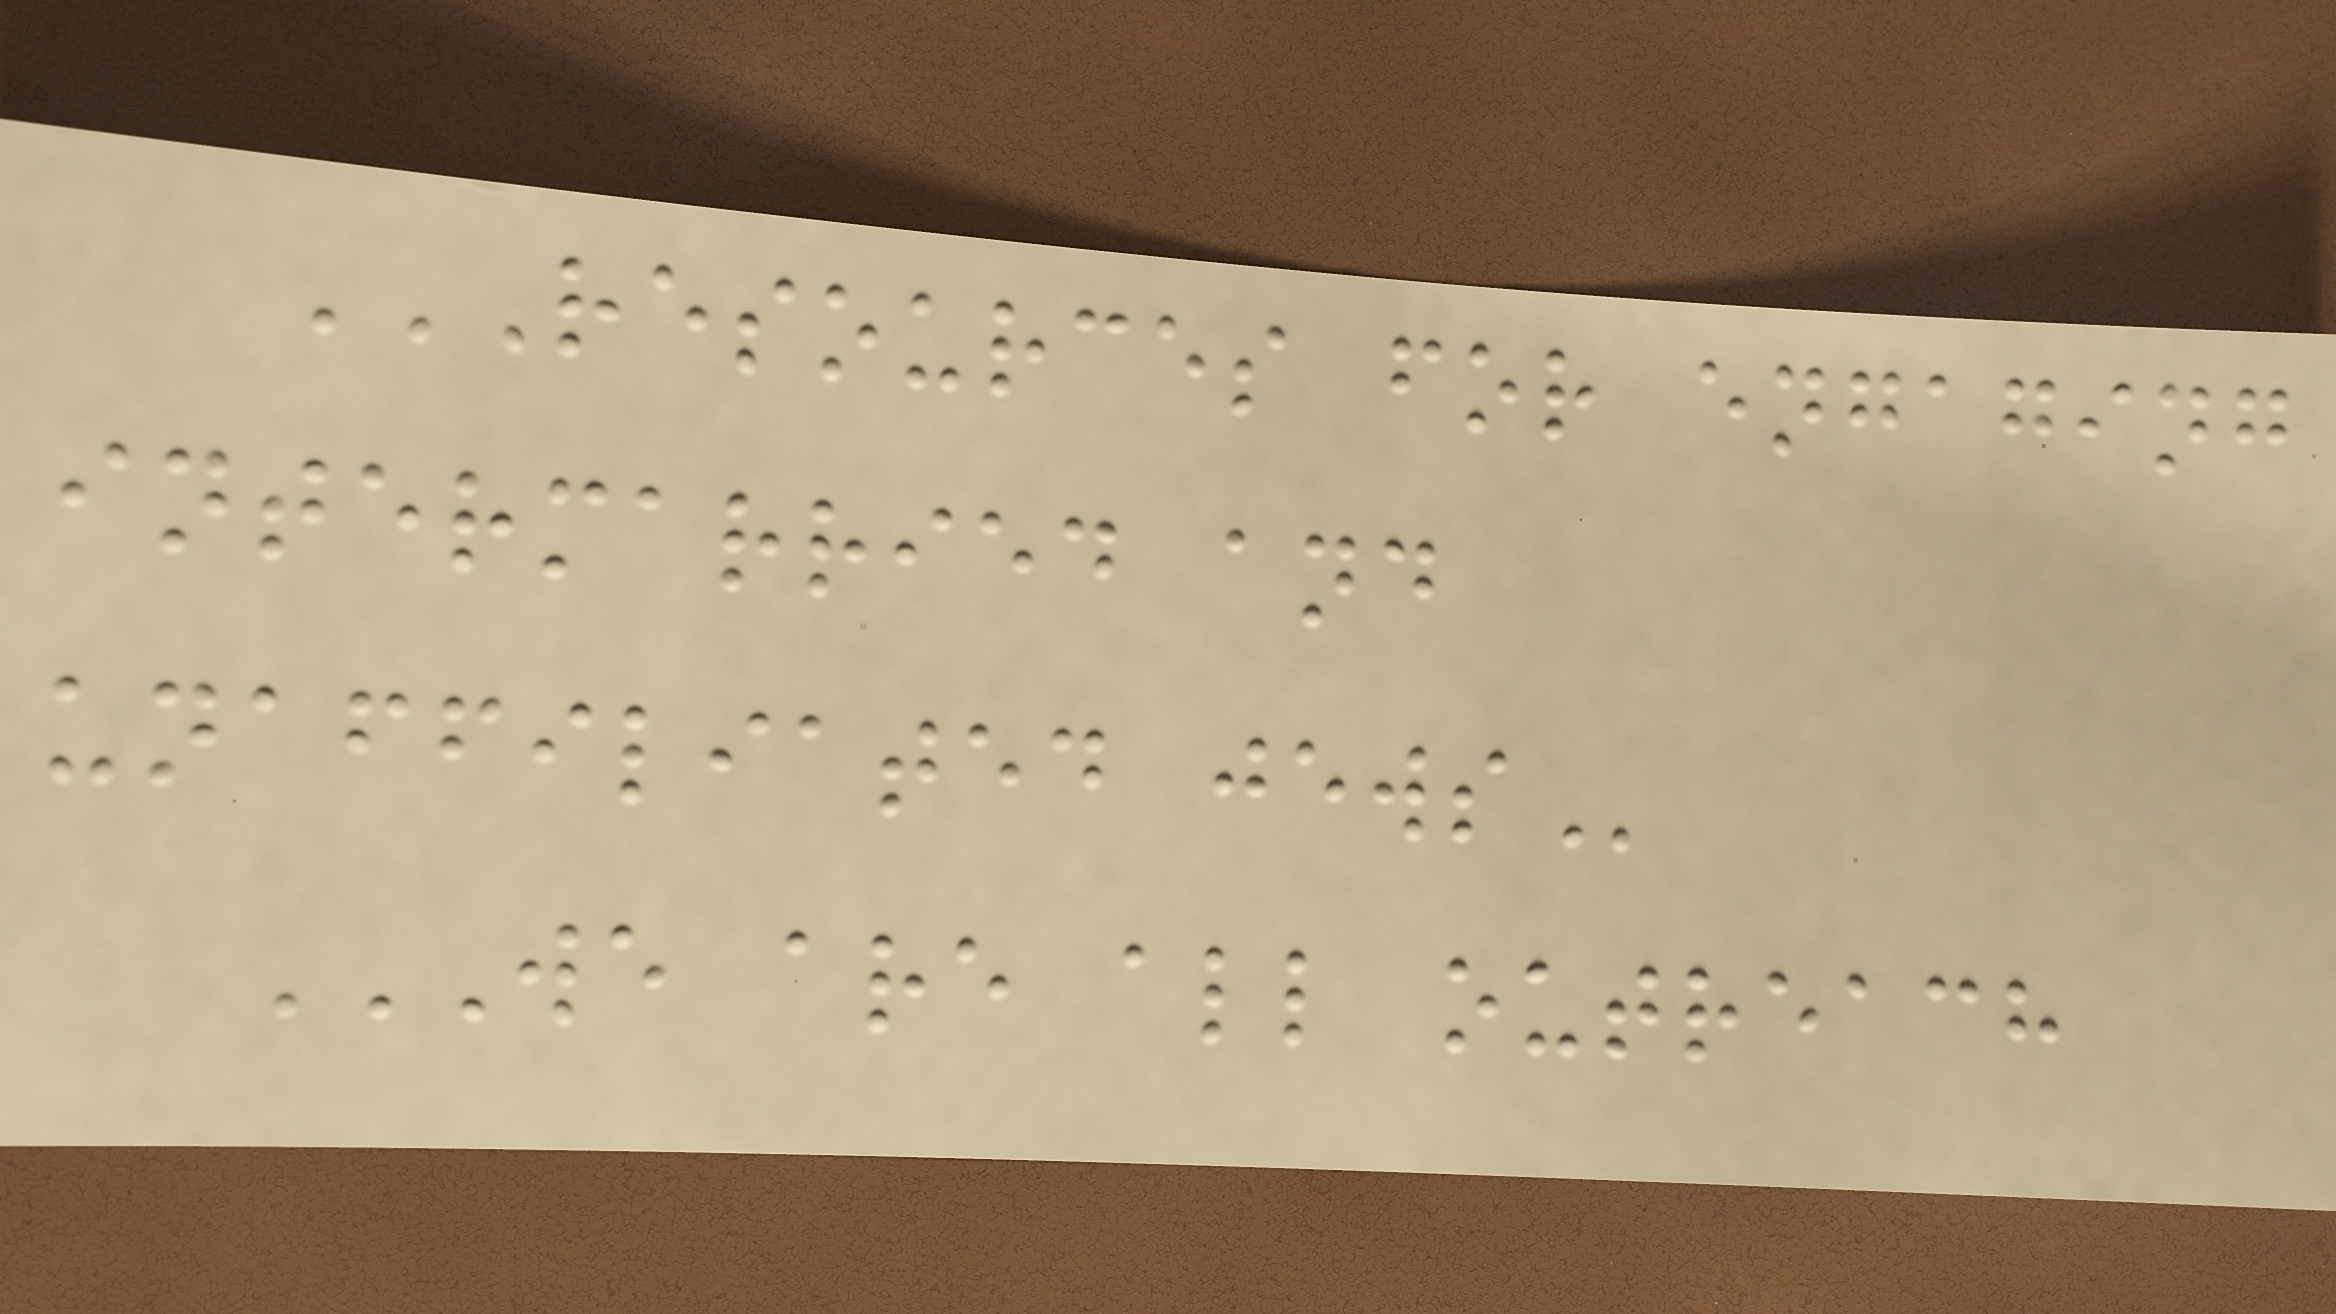RESOURCES FOR ENGAGING
INTERMARRIED AND
UNAFFILIATED JEWS
WE ARE ALL OUTREACH
